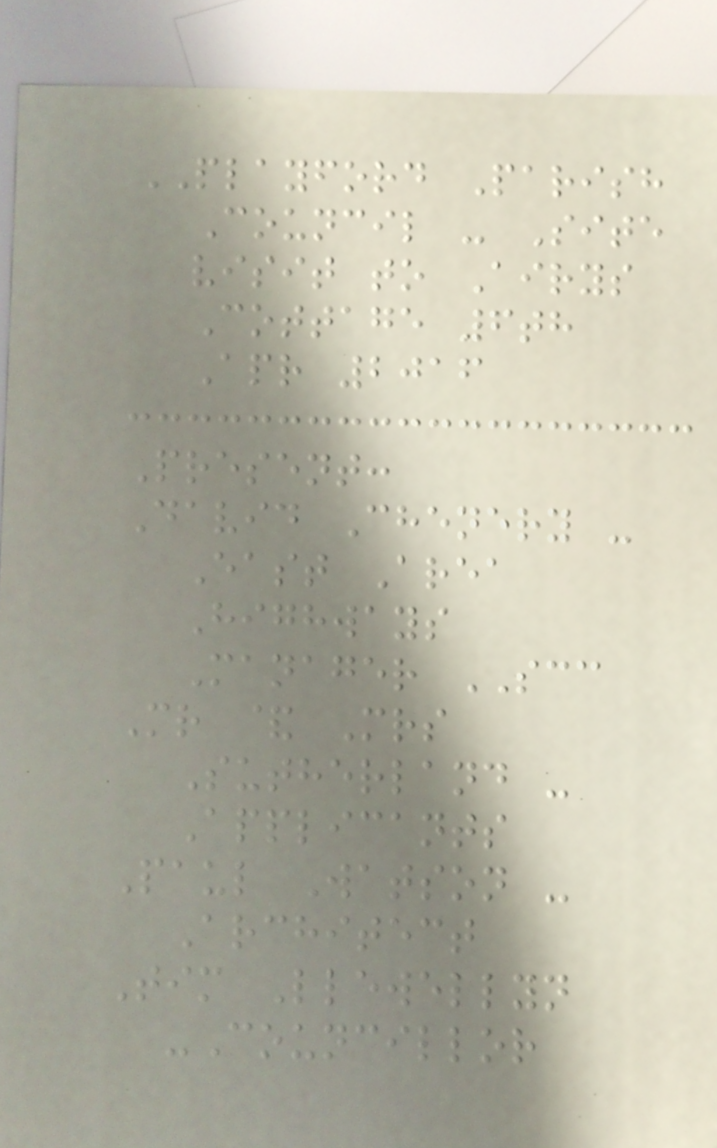PLAYFORD Parish
Council - Site
visit to Airys
Cottage 6th
Apr 2016
Present:
David Chenery -
East Area
Highways
Manager SCC
Mr & Mrs
Sutherland -
Applicants
Paul Watson -
Architect
Tim Llewellyn
-Councillor
